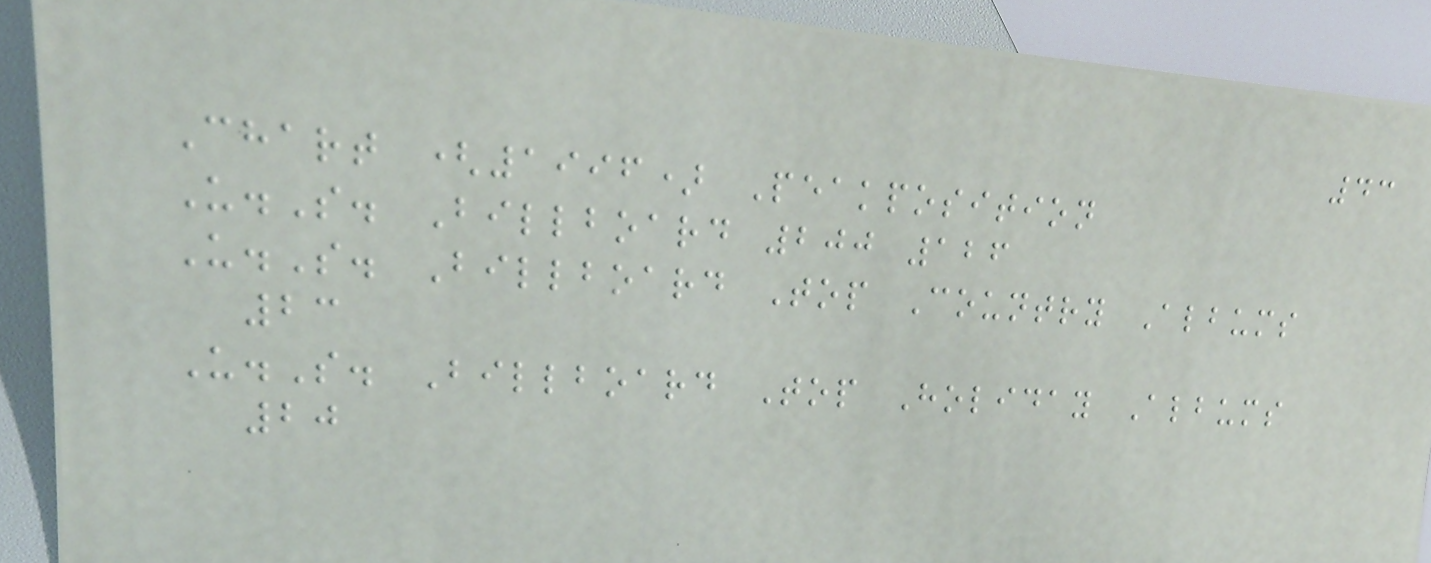43
Chart (1996) Peakposition
U.S. Billboard 200 126
U.S. Billboard Top Country Albums
23
U.S. Billboard Top Holiday Albums
20
